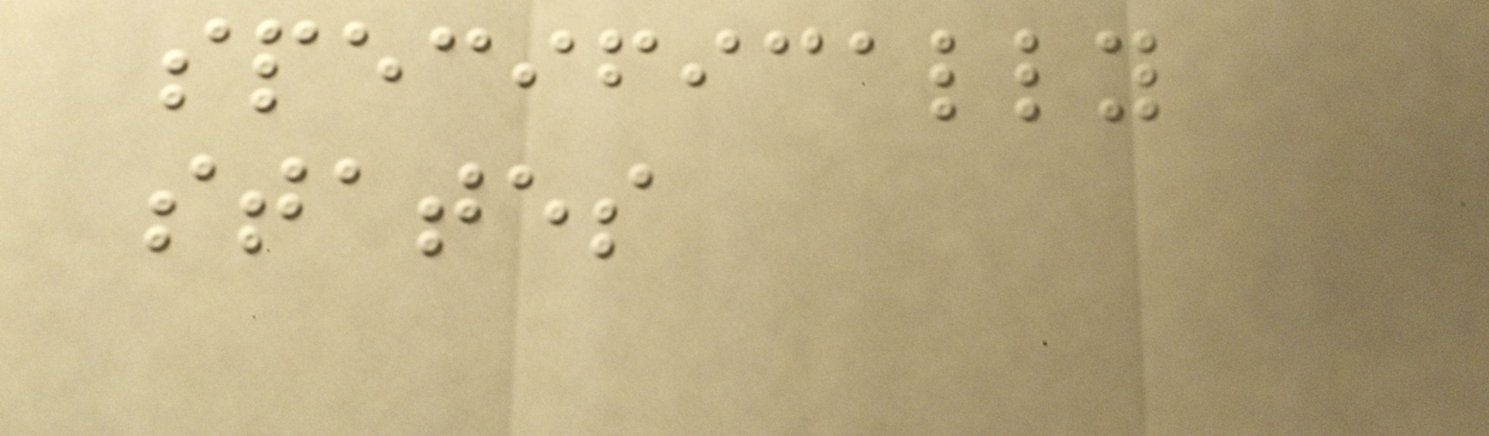specifically
states
